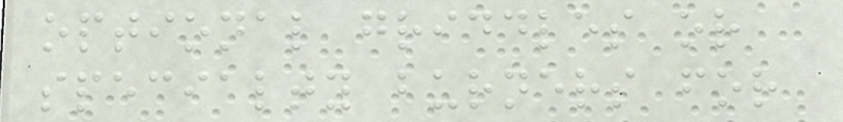optional griddles or
specialty burners for
